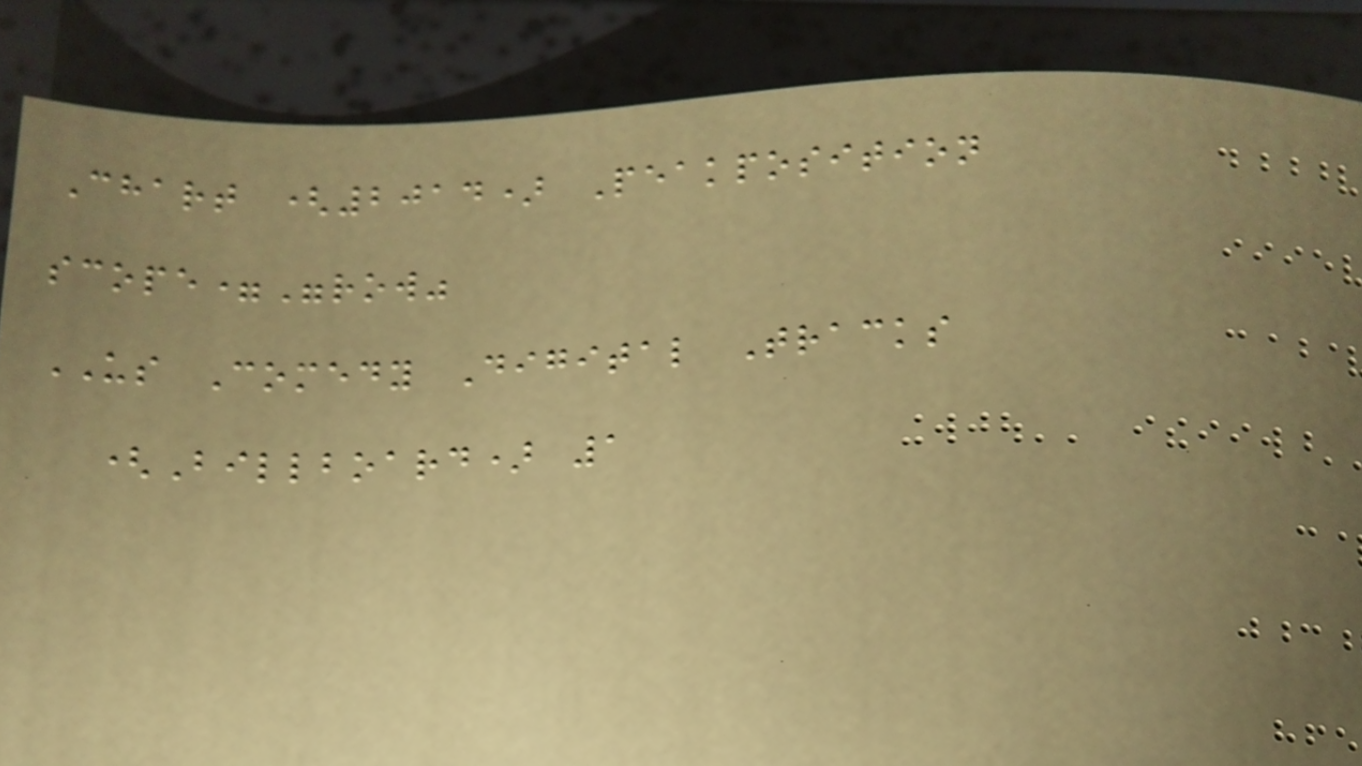Chart (2014) Peakposition
scope="row"
US Comedy Digital Tracks
(Billboard) 1
